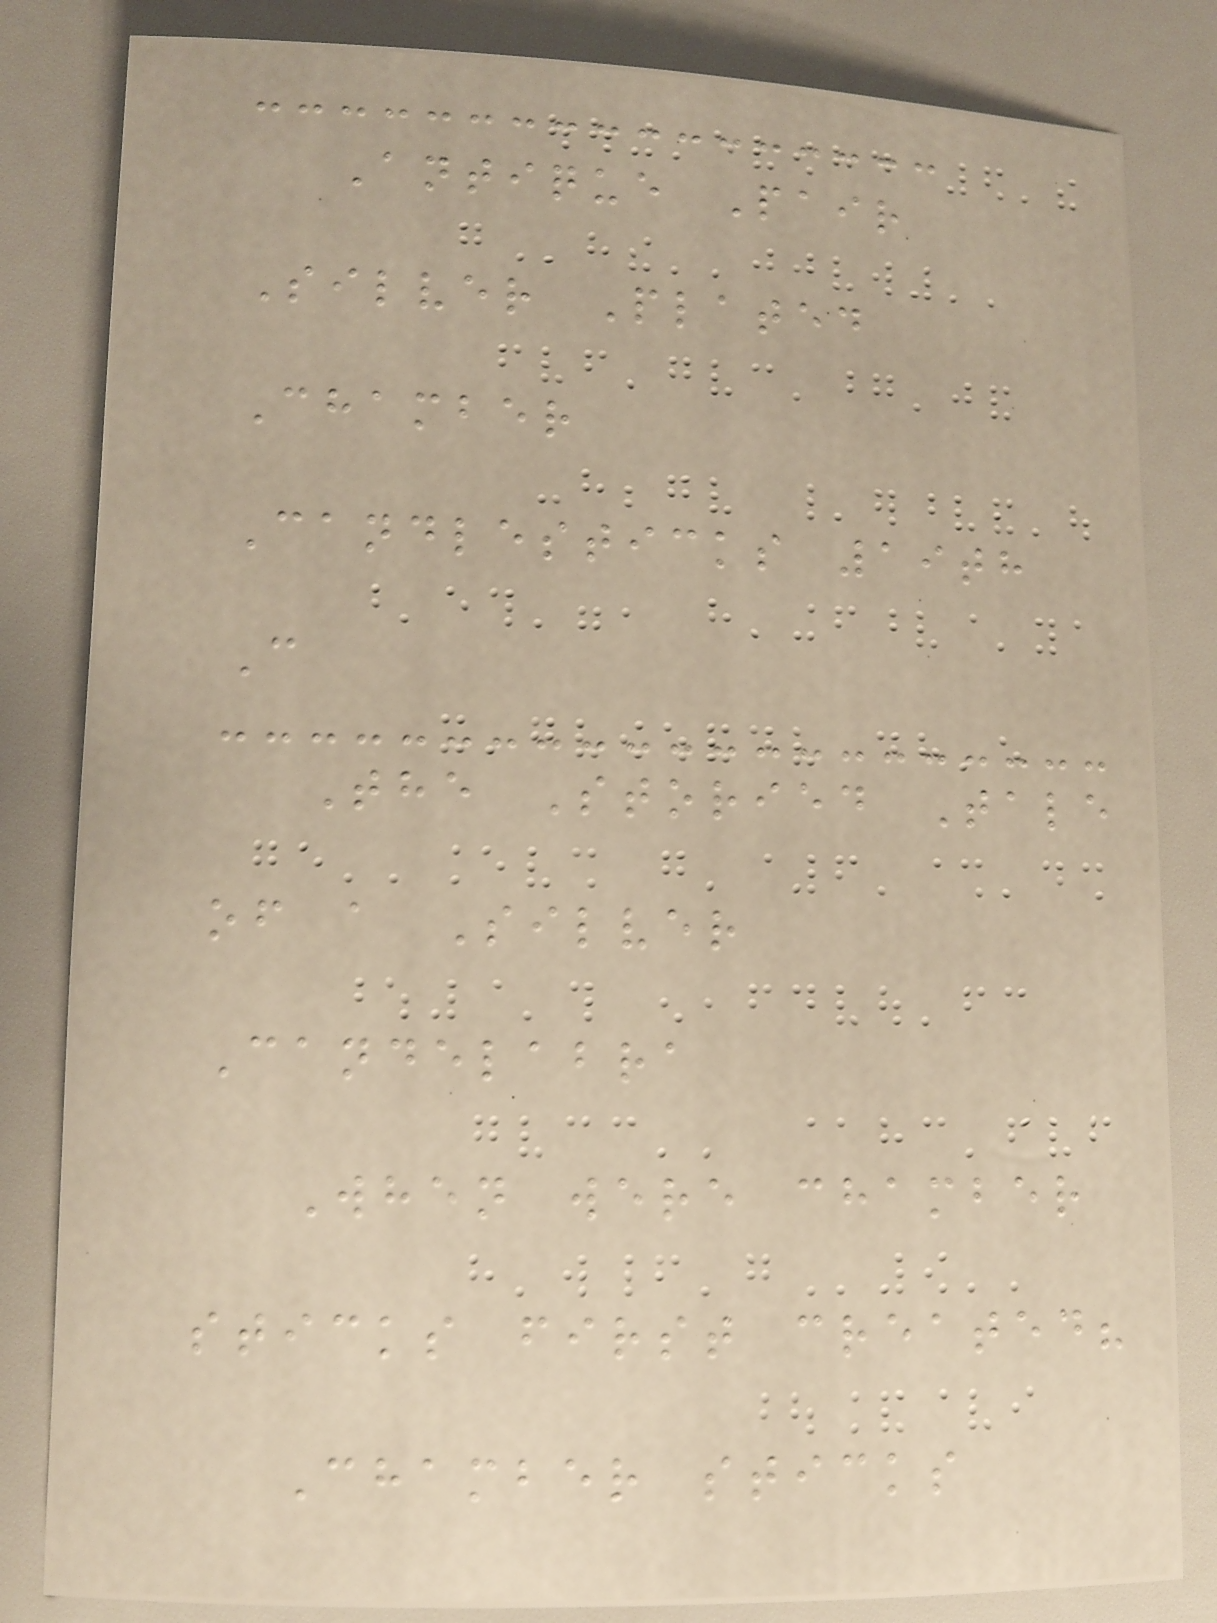Antique Pair
Silver Plated
Chamber
Candlesticks 19th
C
The Storied Tale
of a Silver
Candelabra
When were chamber
sticks first created?
Chamber sticks
